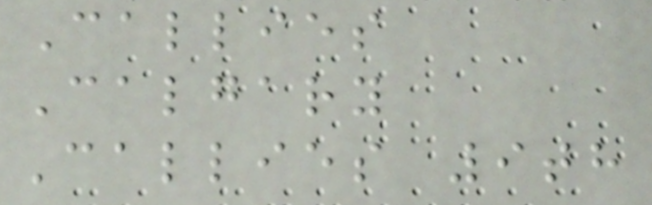Callies
Calgary
Callies 9th
